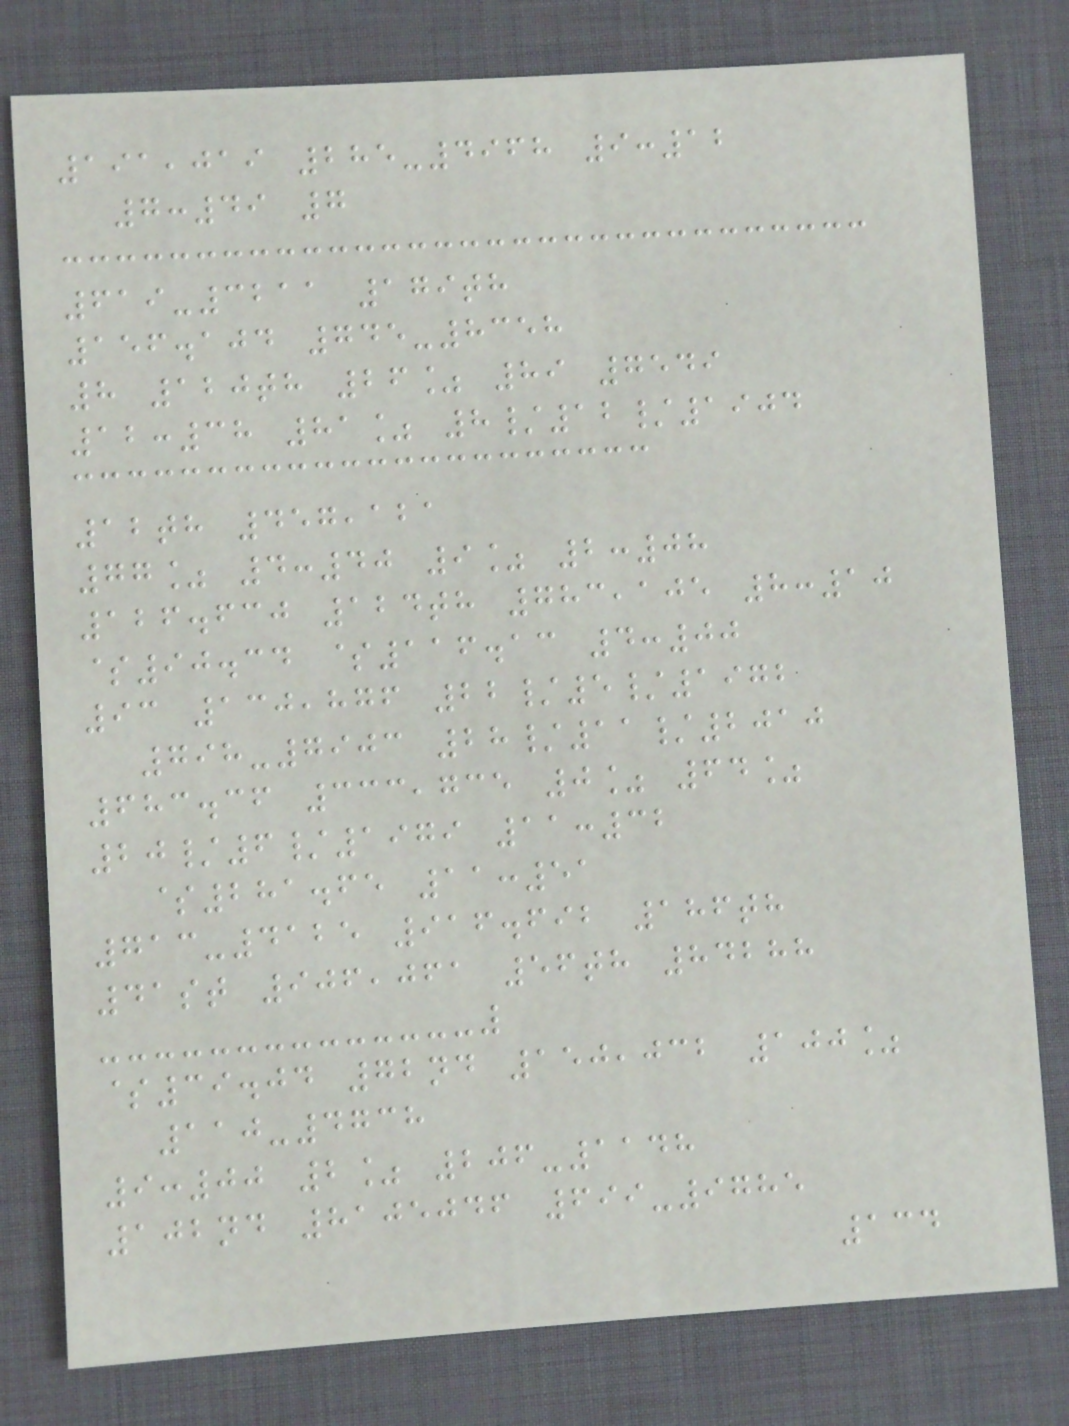191,019 285-4968 9:12
7:49 7
619-3211 179th
156.104 745-8358
8 120th 26% 89 7549
12:38 81% 8/12/1904
12th 457,121
77% 4:40 9% 2:08
126.630 124th 783,105 8:10
$90.34 $116.13 4:00
93 130,876 22/5/1972
798-7903 28/11/2010
683.36 333,735 0% 64%
20/6/1979 11:32
$281.65 11:51
713-4125 916.692 186th
41st 906,061 56th 84288
$39.04 72nd 150,032 100%
110-4738
9:00 2% 206-1148
102nd 8105046 699-9785
134
